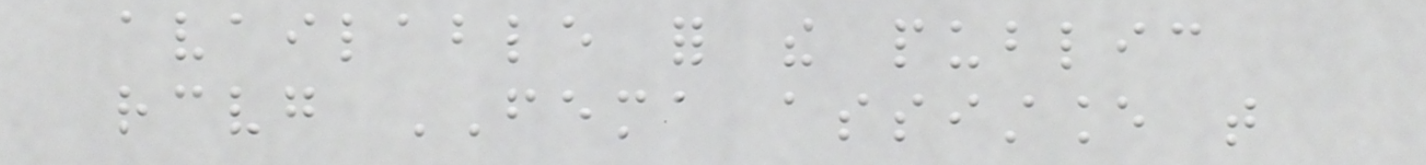available for the public
receiving FEMA assistance that
